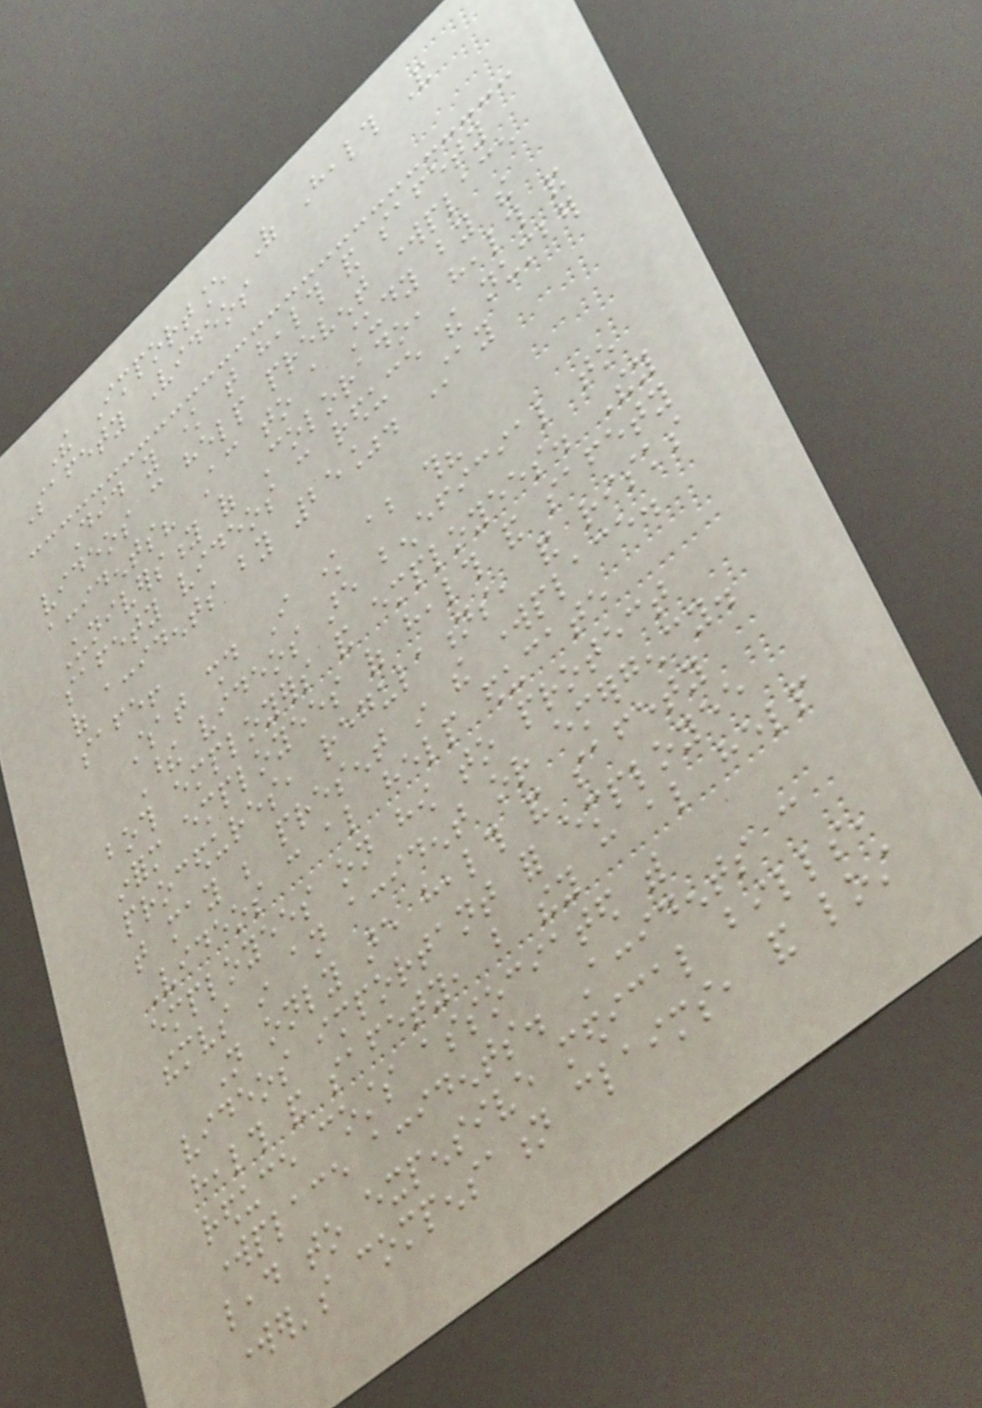The Importance Of Health And
Safety Videos
Did you know that health and safety
videos can help prevent workplace
accidents? According to a study by the
University of Colorado, health and
safety videos can reduce the number
of accidents by 25%. Stay
safe!
What should I know about this?
These videos are beneficial to
both employers and employees. They
inform employees of health and safety
procedures, regulations, and risks
that may be present in the workplace.
Videos can also help educate
employees on how to protect
themselves in an accident or emergency.
Not only are health and safety
videos important for employee
health and safety, but they can also help
reduce costs associated with
workplace accidents. Accidents can
lead to expensive medical bills,
worker's compensation claims, and lost
